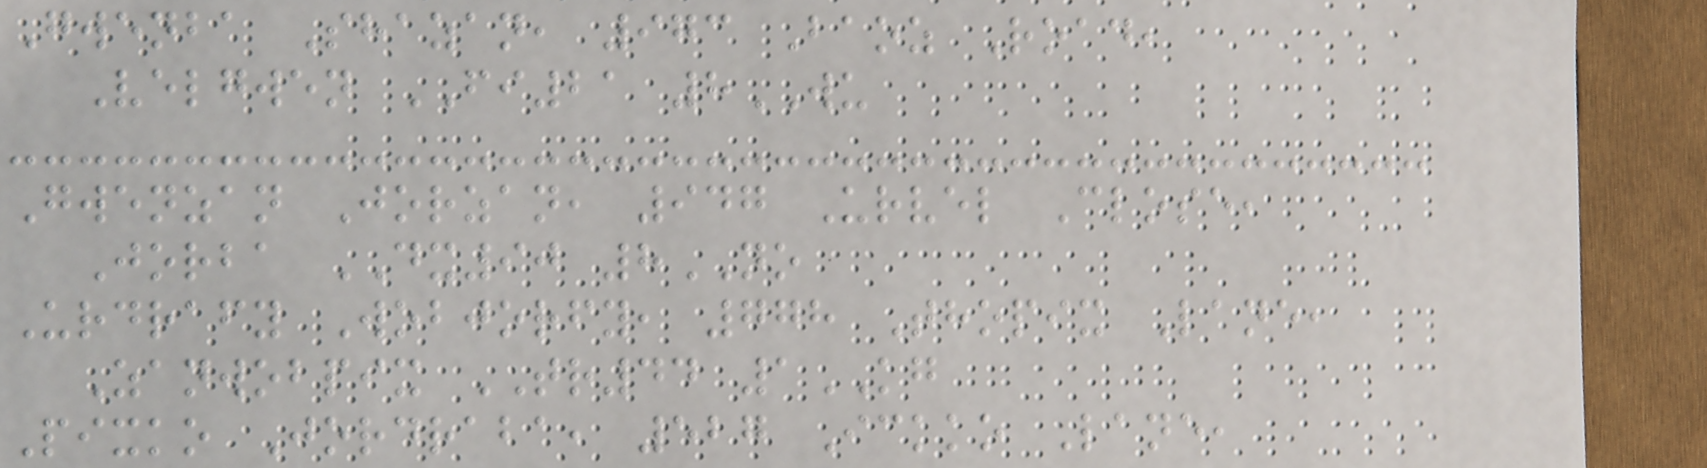Gwenba Shazan, 973 Baoz Road,
Velgwen FI21 8WU
Gwenzan Jorzan, 947 Urvel Close,
Jorba DX90 8NO
Urdrafy Wobjorfy, 778 Thopix Lane,
Zanwobpix TR44 1KG
Pixko Jordraba, 527 Ickko Lane,
